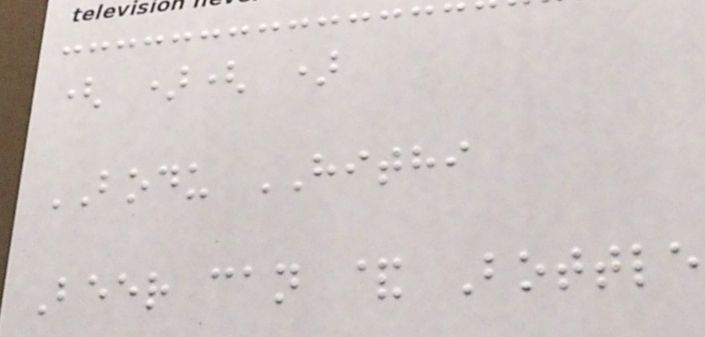( )( )
BODU HITHI
Beer can & Bottle
